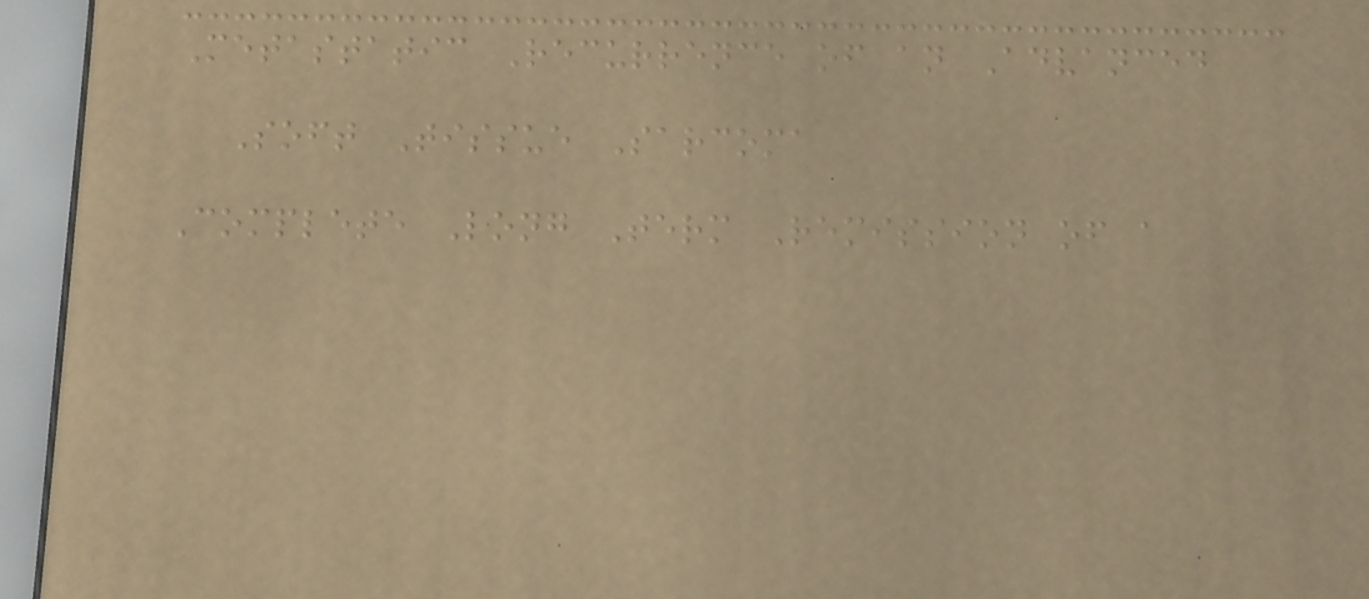Metastatic Recurrence of an Advanced
Soft Tissue Sarcoma
Complete Long Term Remission of a
